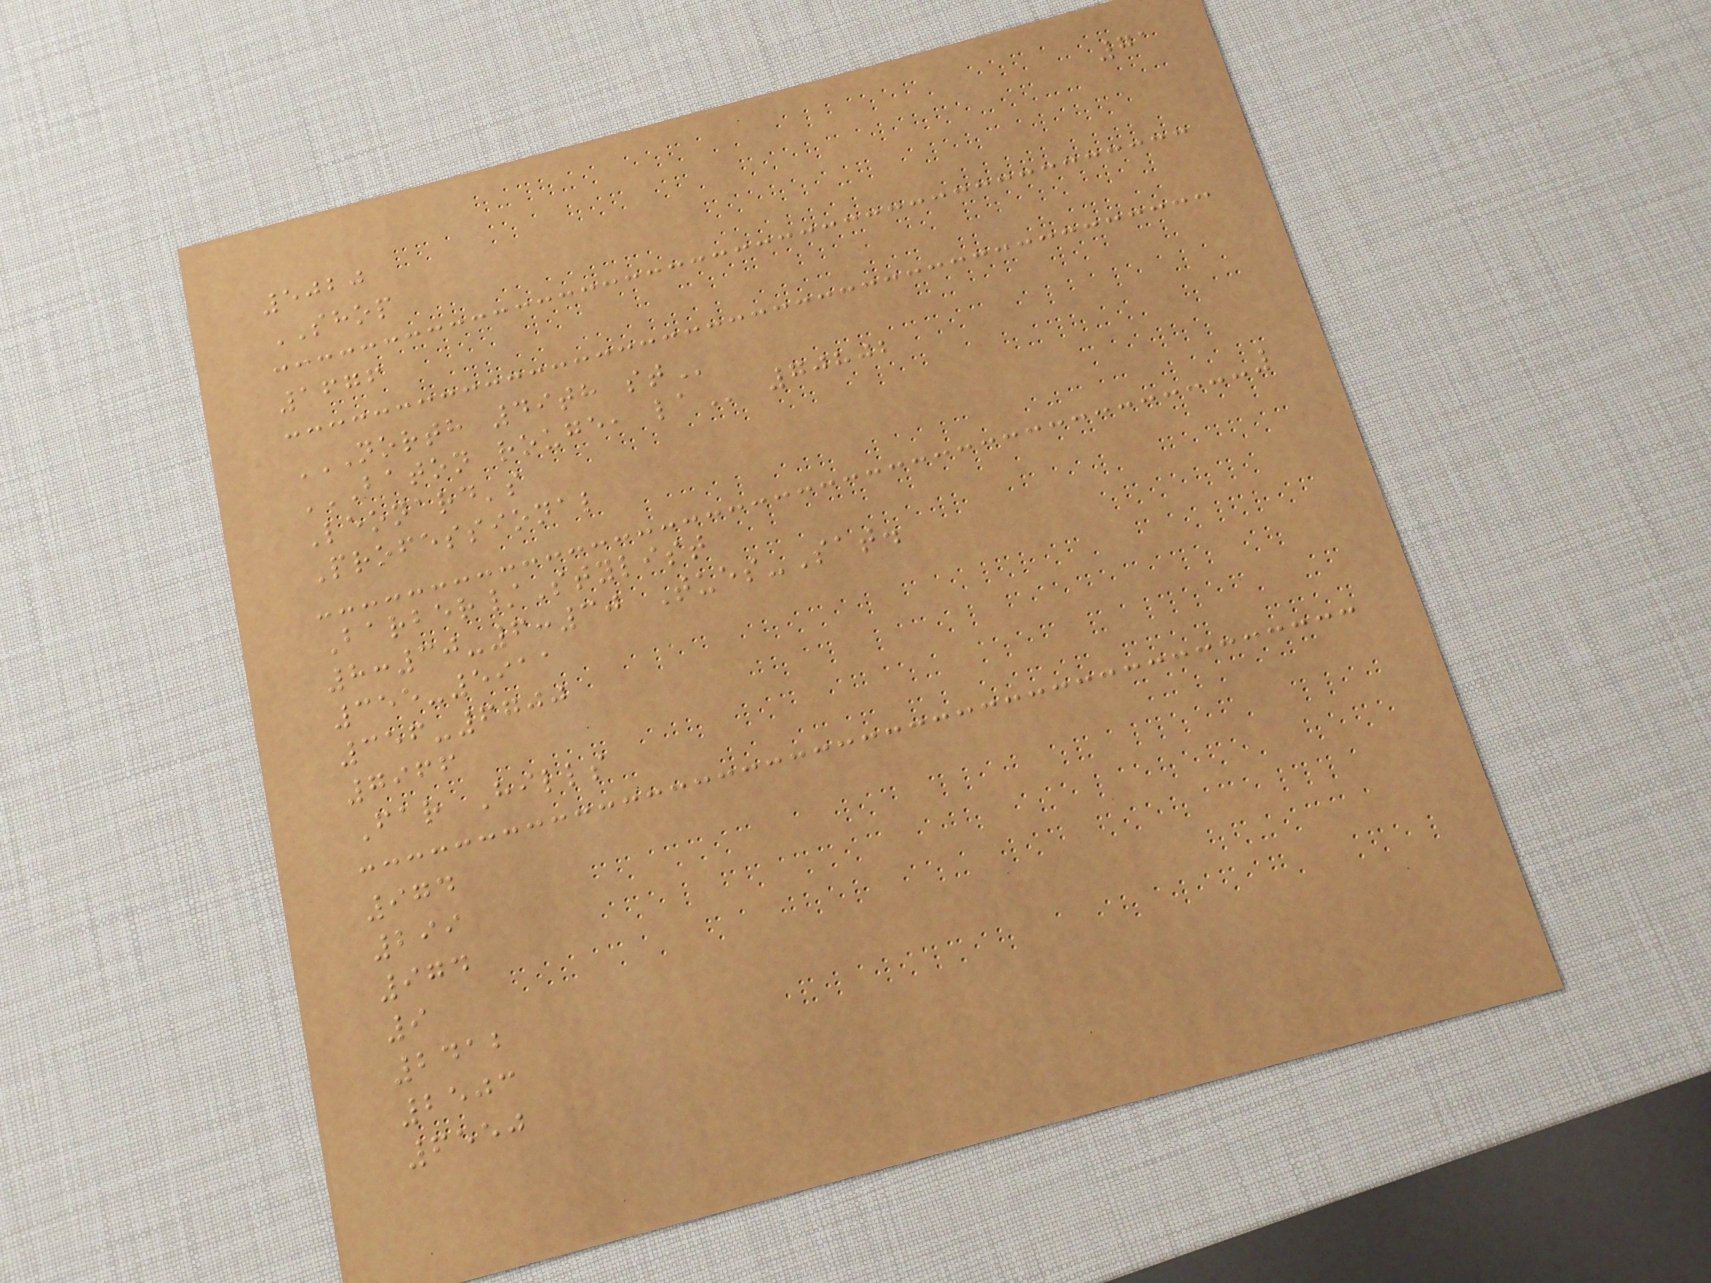71
5020
SHOP
1676
NORTH 49TH ST
BATON ROUGE, LA 70802
Leonard's
Professional
Barber/Stylist
8:30-6:30 Tues-Sat.
355-5911
356-6700
7966
Far Hills
974
299
974
9
2412
2503
6550
